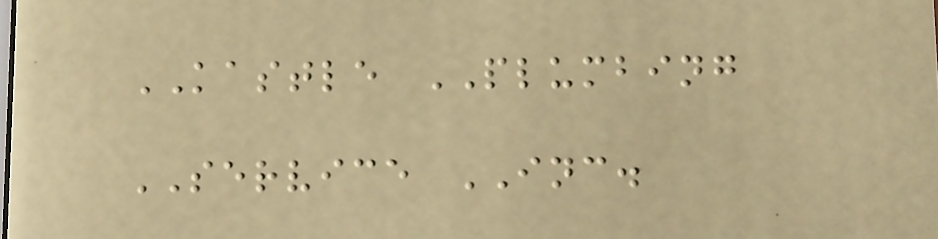KASTLE PLUMBING
SERVICE INC.
